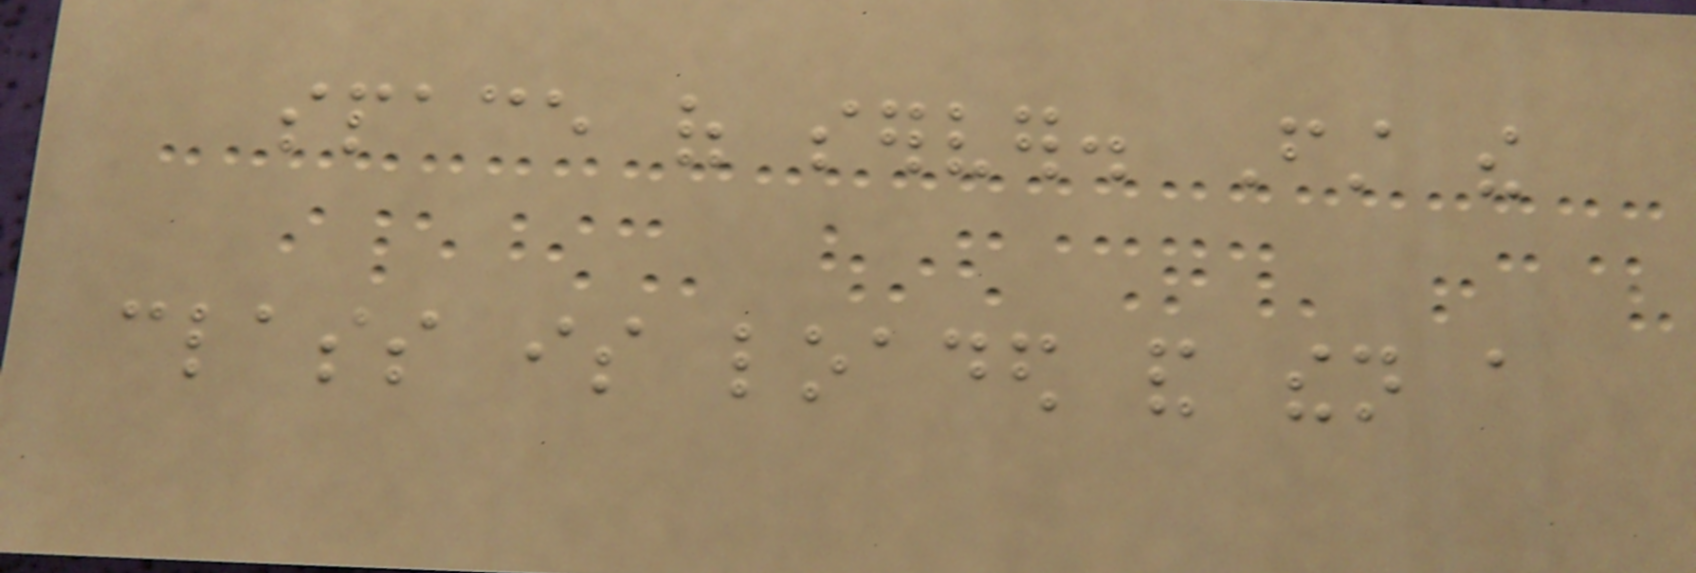space of server. First the
class is loaded and then a
